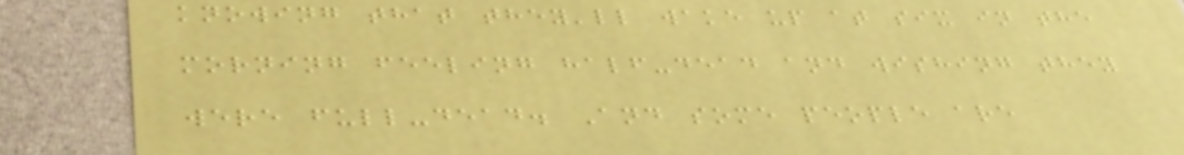knowing that they'll wake up at six in the
morning feeling half-dead and wishing they
were full-dead. And some people are
